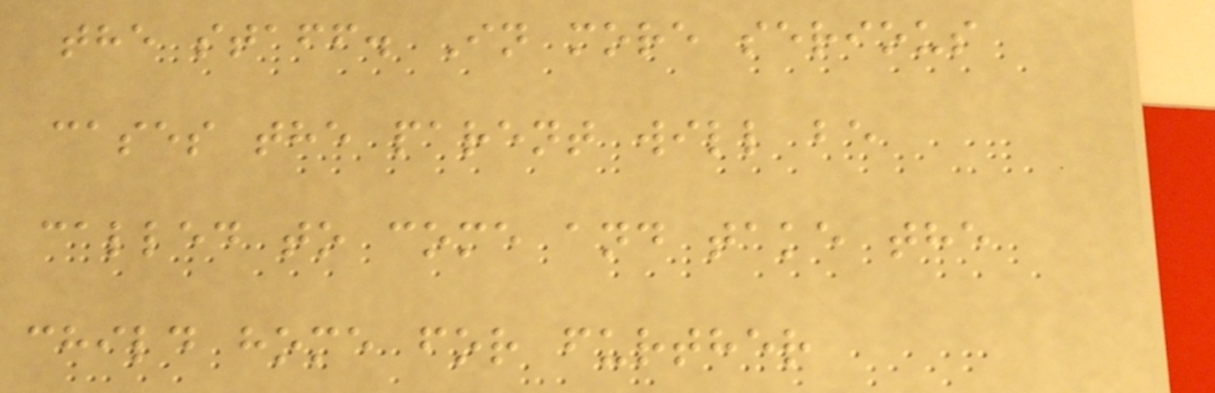the staff. In more serious
cases the parent will be
called to come and take the
child home for further
